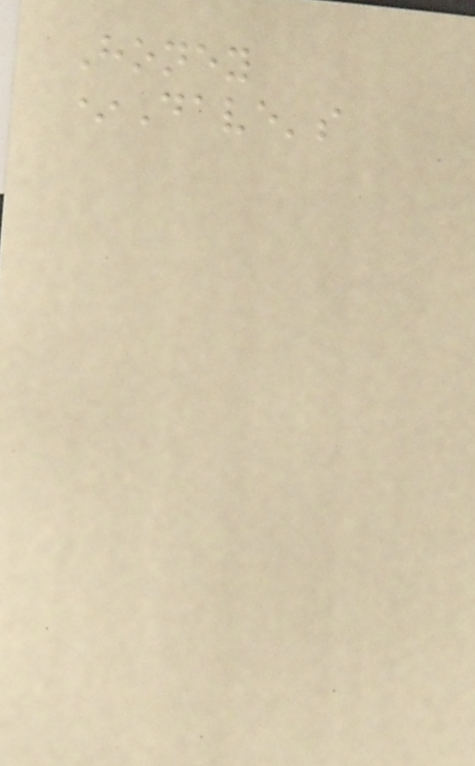Honey
*Dave's
